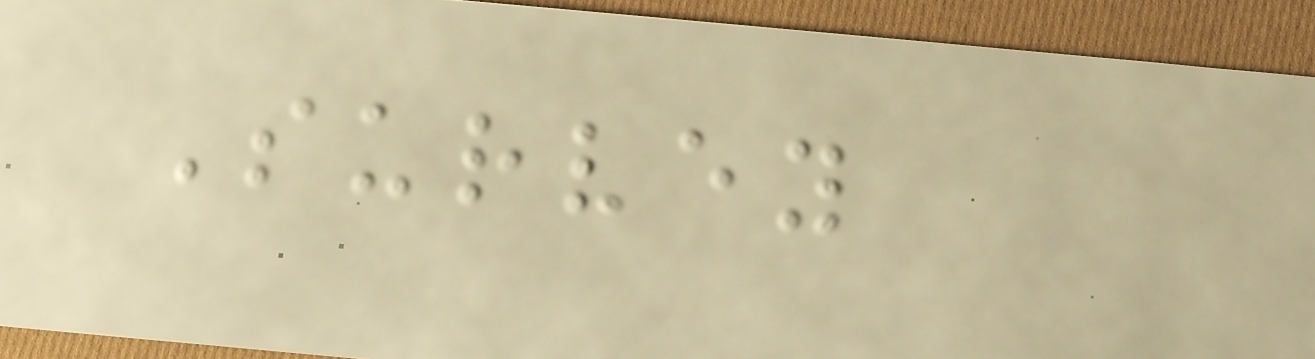Survey
